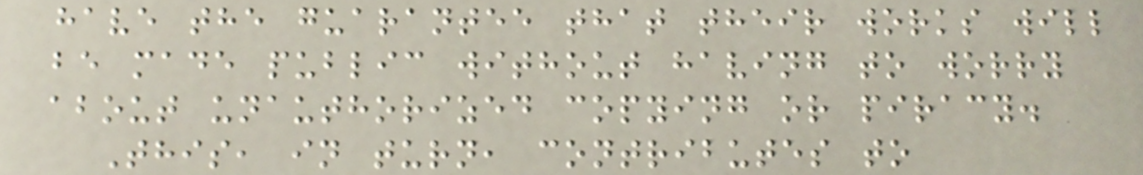have the guarantee that their works will
be made public without having to worry
about unauthorized copying or piracy.
This, in turn, contributes to
